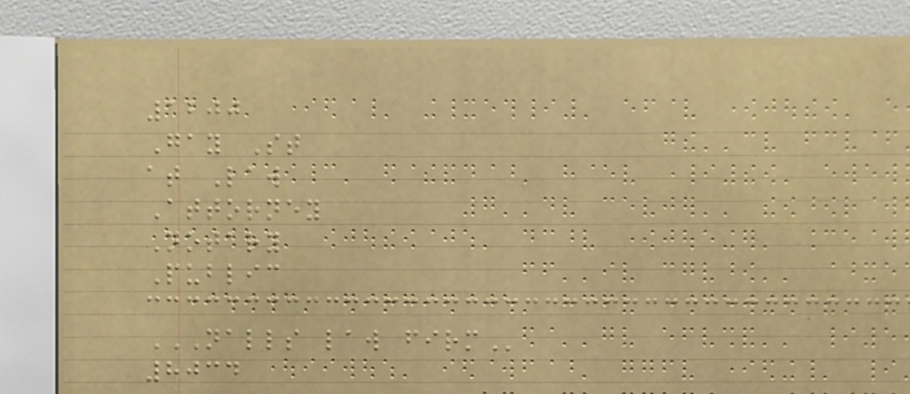1200
Gay St
at Law
Attorney
Notary
Public
NALLS LAW FIRM
8034
